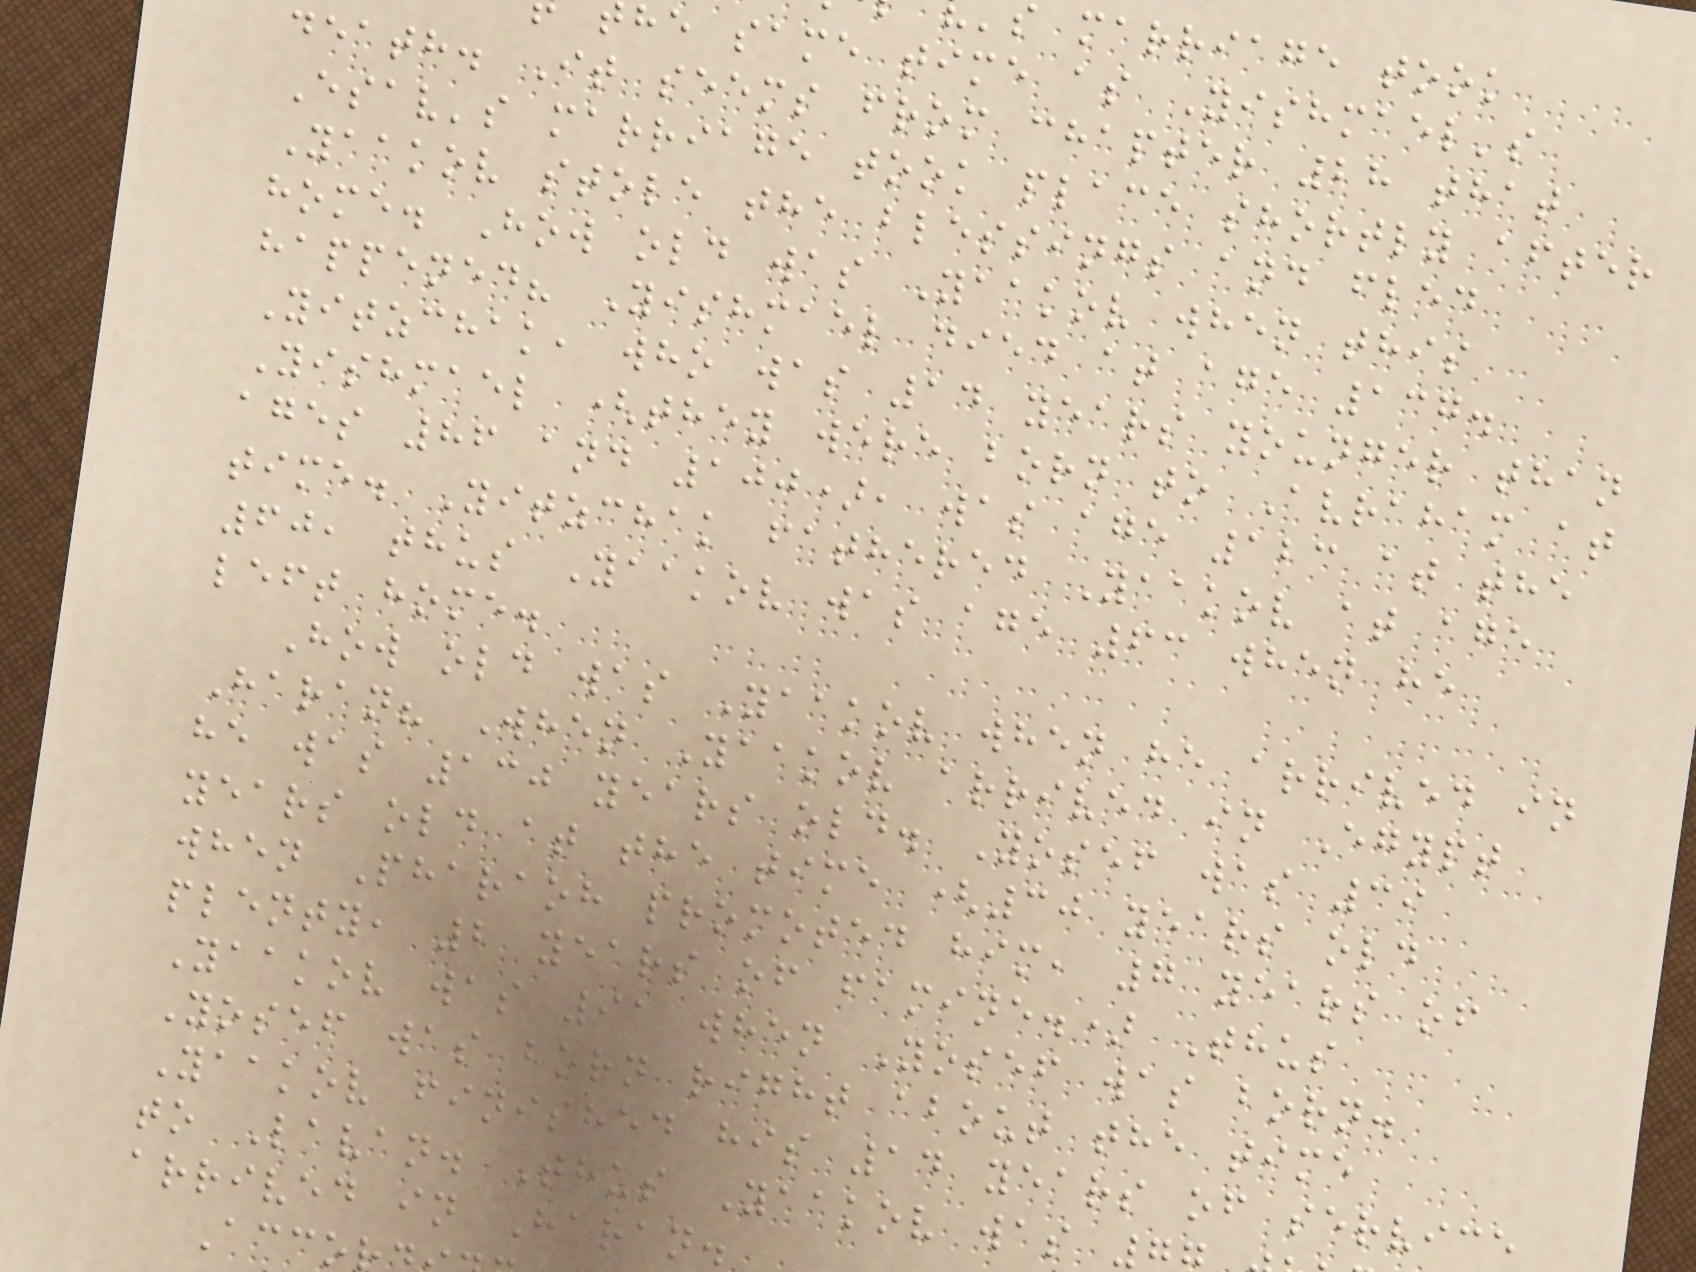marriage took
he same time as Yishmael's
death. It seems from chapter 28 that
Esav's marriage took place shortly after
Yaakov stole the blessings and fled
home. How old was Yaakov when this
happened? Yishmael died at age 137.
Yitzchak, who was 14 years younger than
Yishmael (they were born to Avraham at
ages 86 and 100), was age 123 at the
time. Yitzchak fathered Yaakov at age
60, thus Yaakov was age 63 when he
left home.
How old was Yaakov when he arrived in
Haran? When Yaakov arrived in Egypt
he was 130 years old. Yosef was 39
years old at the time (30 years old
when Pharaoh promoted him, 7 years of
plenty, 2 years of famine.) Thus
Yaakov was 91 when Yosef was born.
Yosef was born right about the time
Yaakov finished his 14 years of service
to Lavan. Thus Yaakov was
arrived in Haran.
